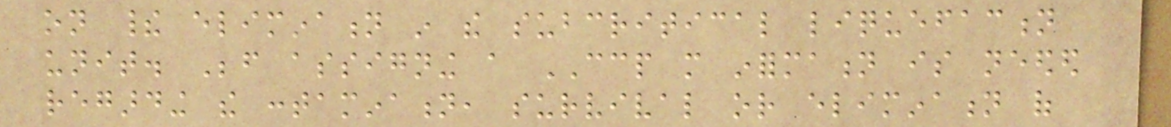on their elimination in the subcritical liquefaction
unit. Before assigning a CCP more information is needed
regarding the contamination, survival or elimination of
